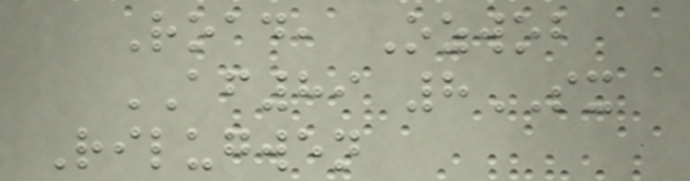Road, Ozwob
AF89 8SX
Rilugwen
